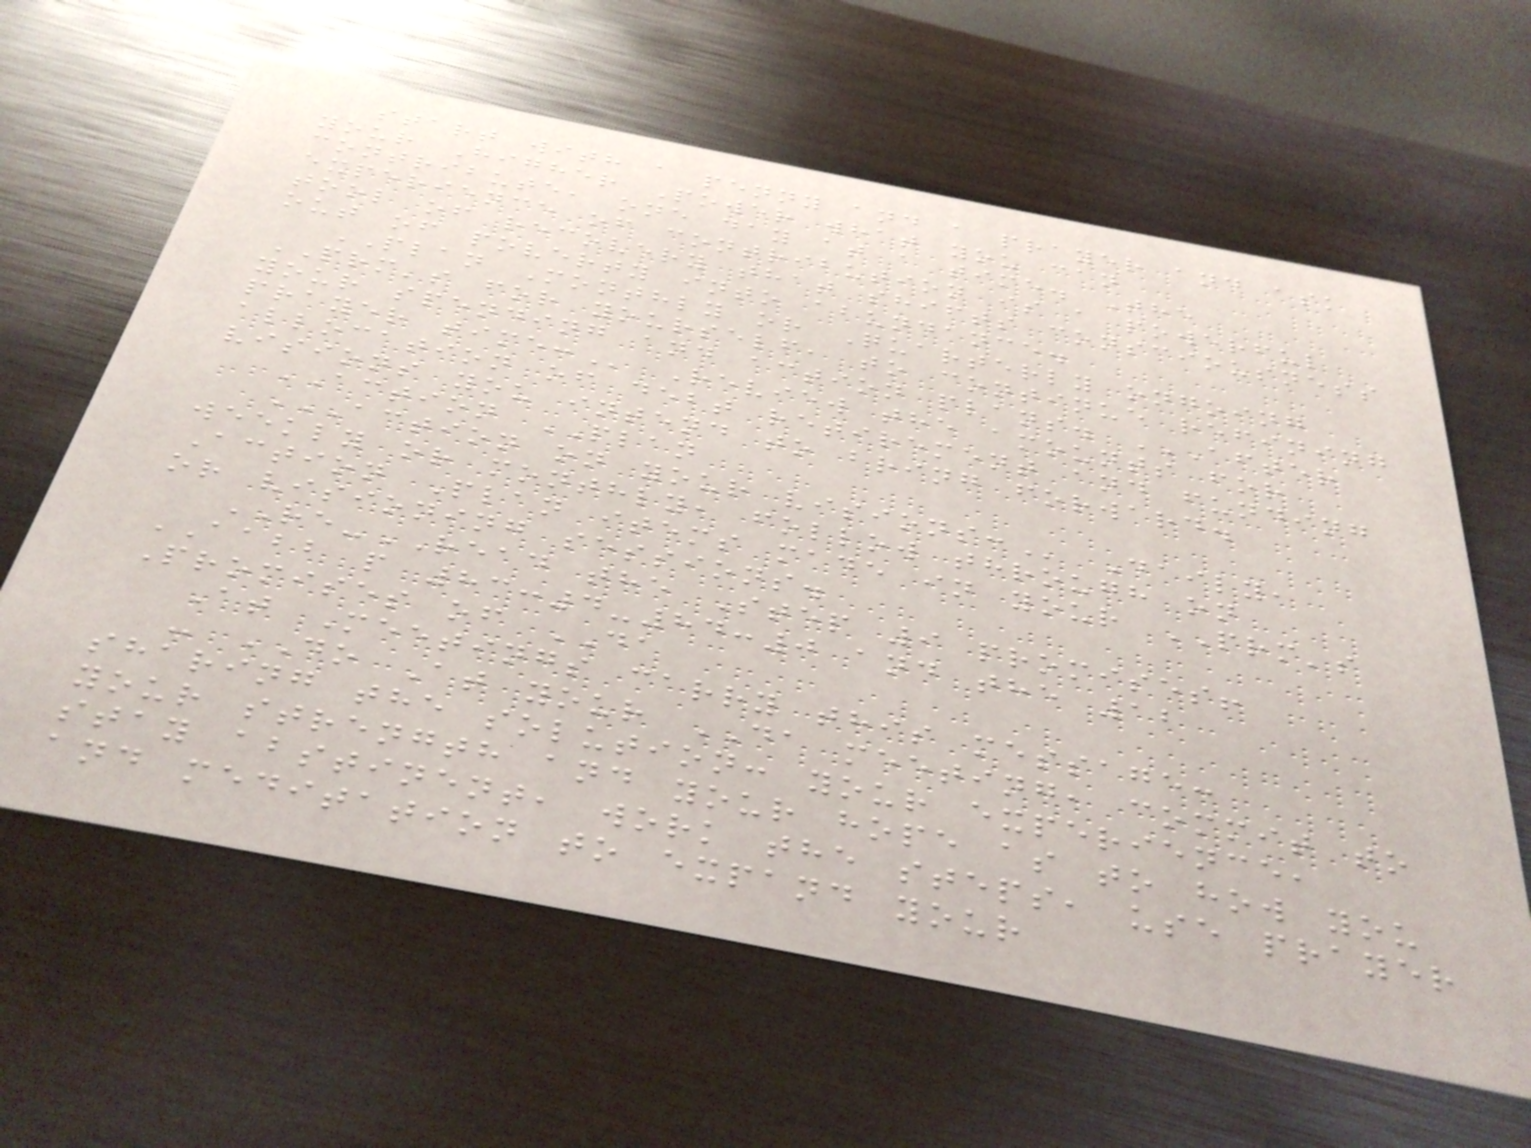start with a penny and a prayer and ask
your Higher Power what you can
contribute, one day at a time. The
experience of contribution is a powerful
tool of recovery that shifts consciousness
out of poverty into abundance.
PLAN Monthly or Quarterly ongoing
PRM's for yourself, to continue refining
your spending and action plans. AFTER
PRAYER TIME: Review the amounts for
allocation of debt retirement and funding
visions you intend to bring forward.
ACTION PLAN
ACTION ON YOUR VISIONS: Daily,
weekly or monthly, follow through on
Action Plan items made in your PRM's
or visioning sessions.
RE-READ the Step 9 promises!
AABB p 83:4-84:0 and the 12
Promises of DA
At Meetings carry this message:
- DO At your DA meeting, commit to
sharing the solution: your experience,
your strength and your hope as to how you
stay abstinent, work the steps, use prayer
and meditation to expand your
